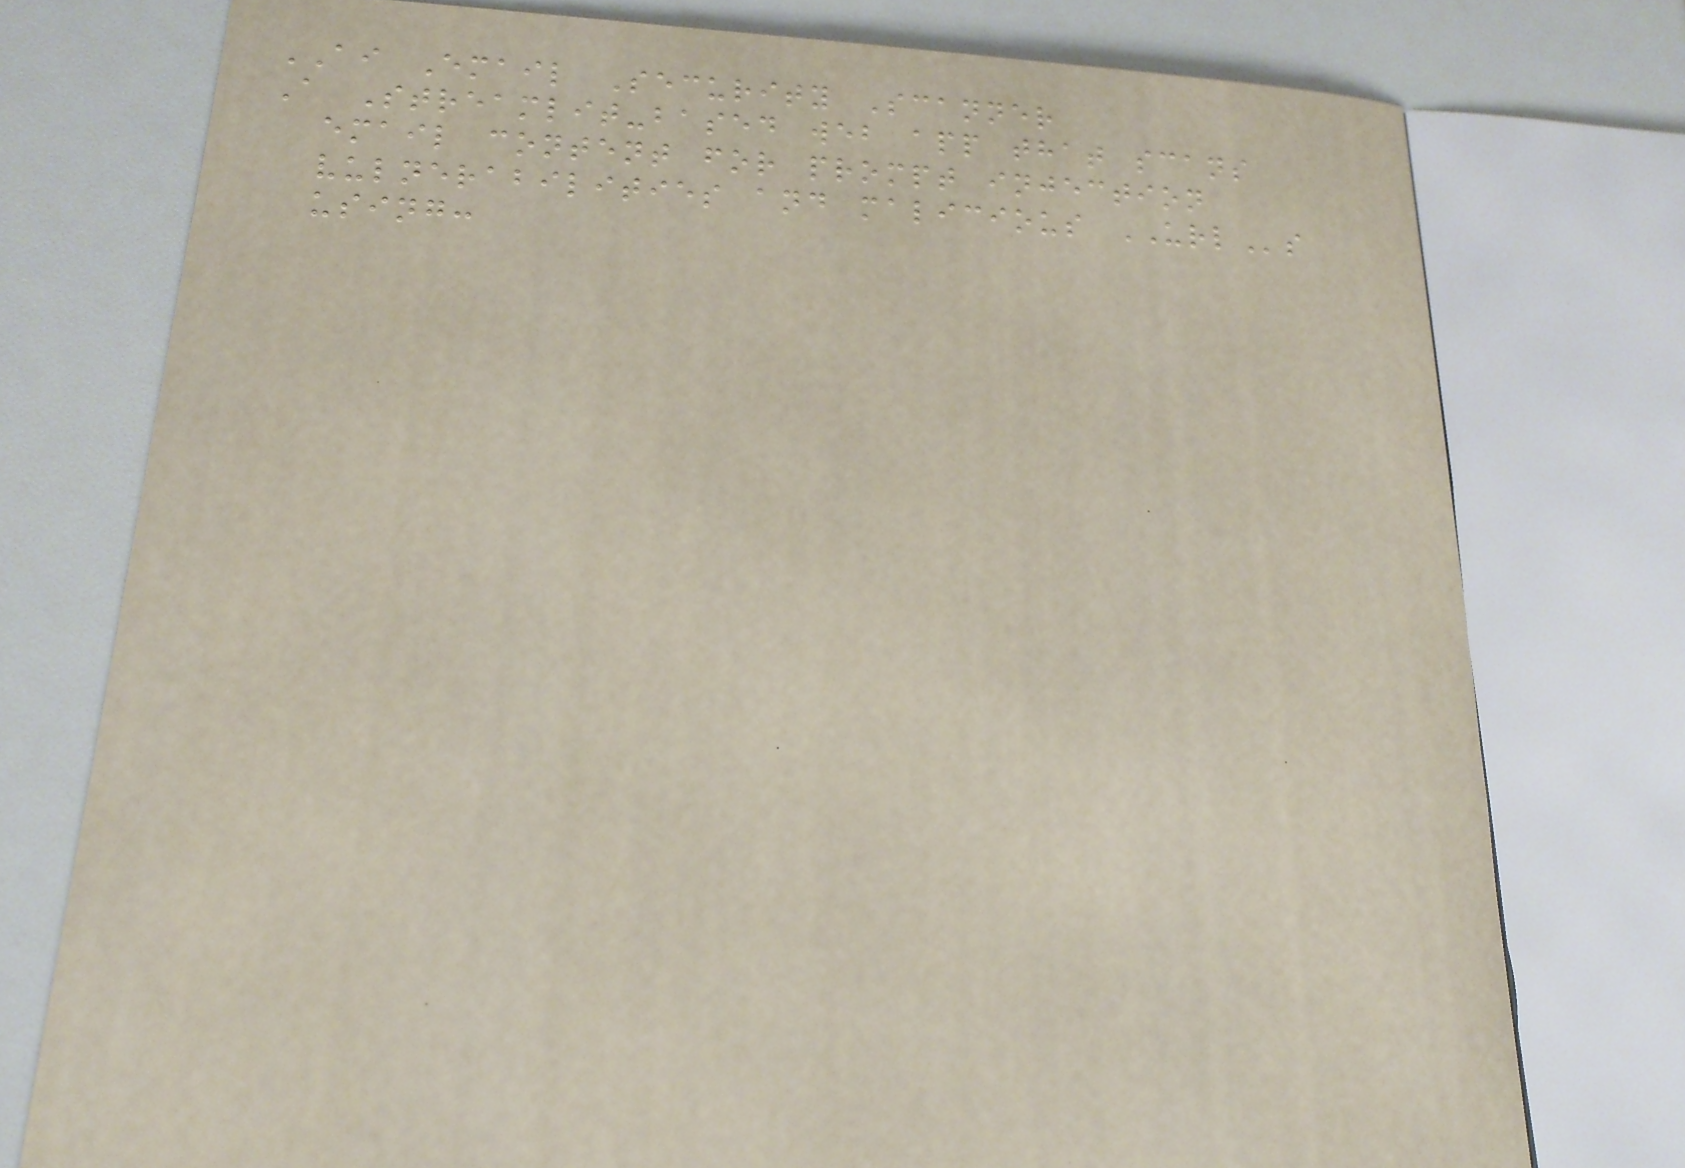AI Email Security Scanner
A Streamlit-based web app that scans
email content for prompt injection
vulnerabilities and malicious URLs
using:
